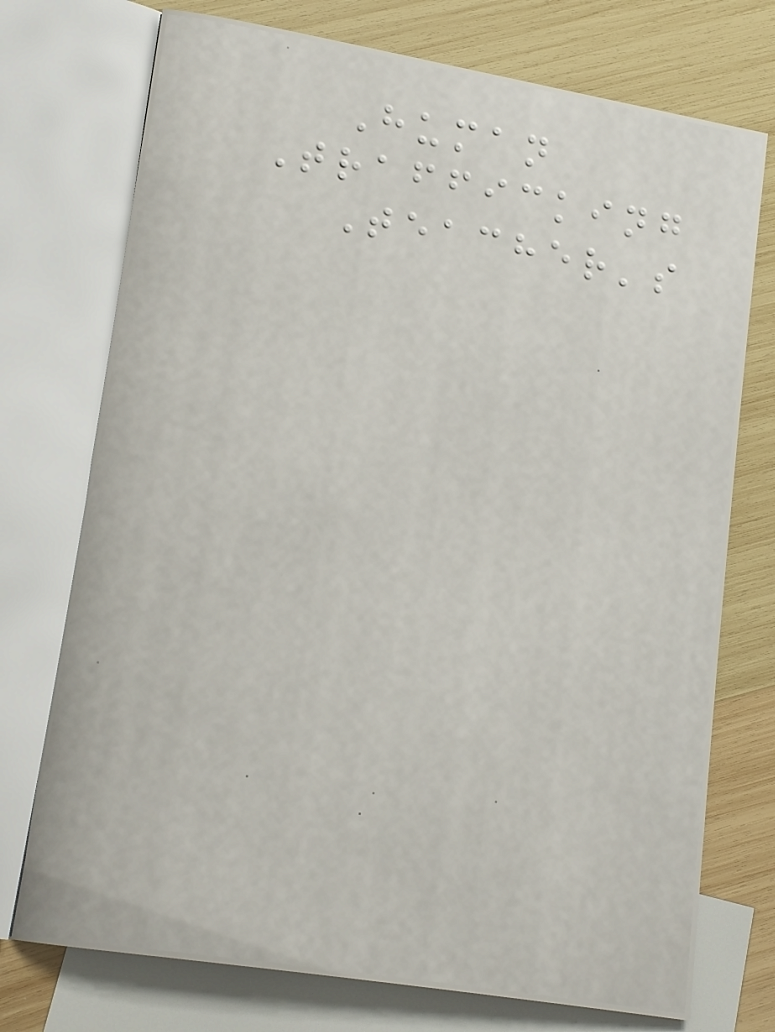Human
Trafficking
Teacher's
